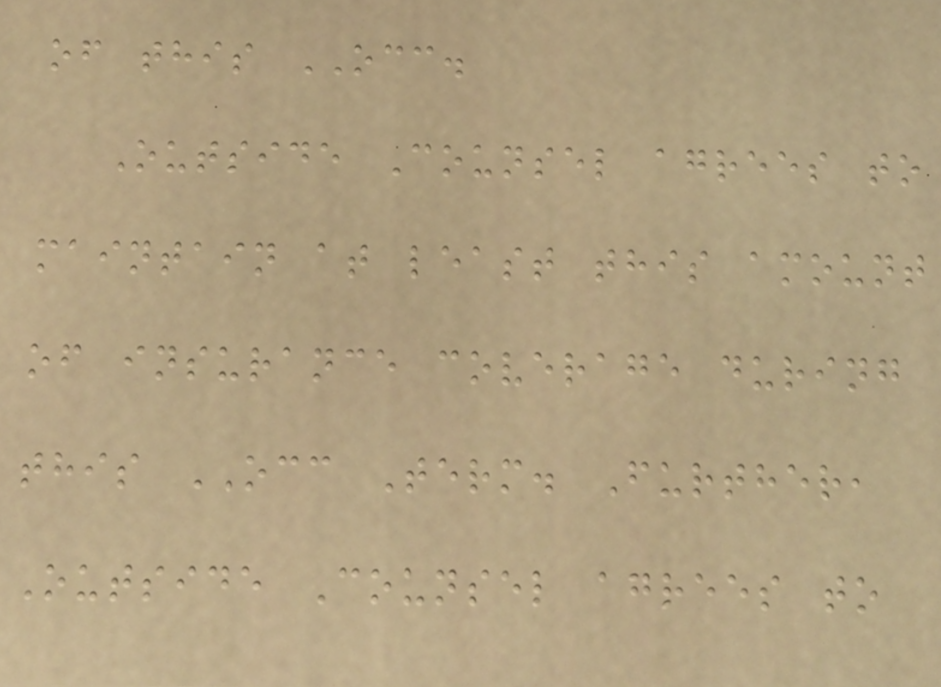of this OCC.
Outside Counsel agrees to
maintain at least this amount
of insurance coverage during
this OCC Term. Further,
Outside Counsel agrees to
